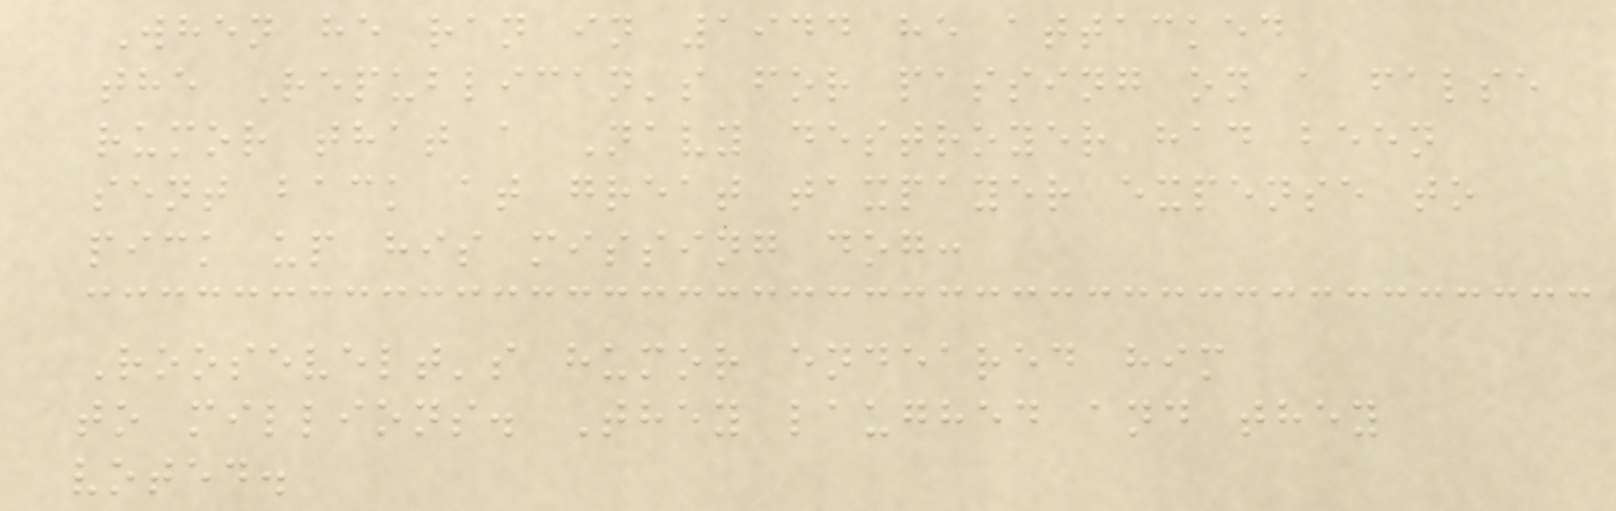When he ran in 1944 he attacked
the Republican's for passing on a false
rumor that a Navy destroyer had been
sent back at great taxpayer expense to
pick up his missing dog:
Roosevelt's humor endeared him
to millions. They laughed and they
voted.
